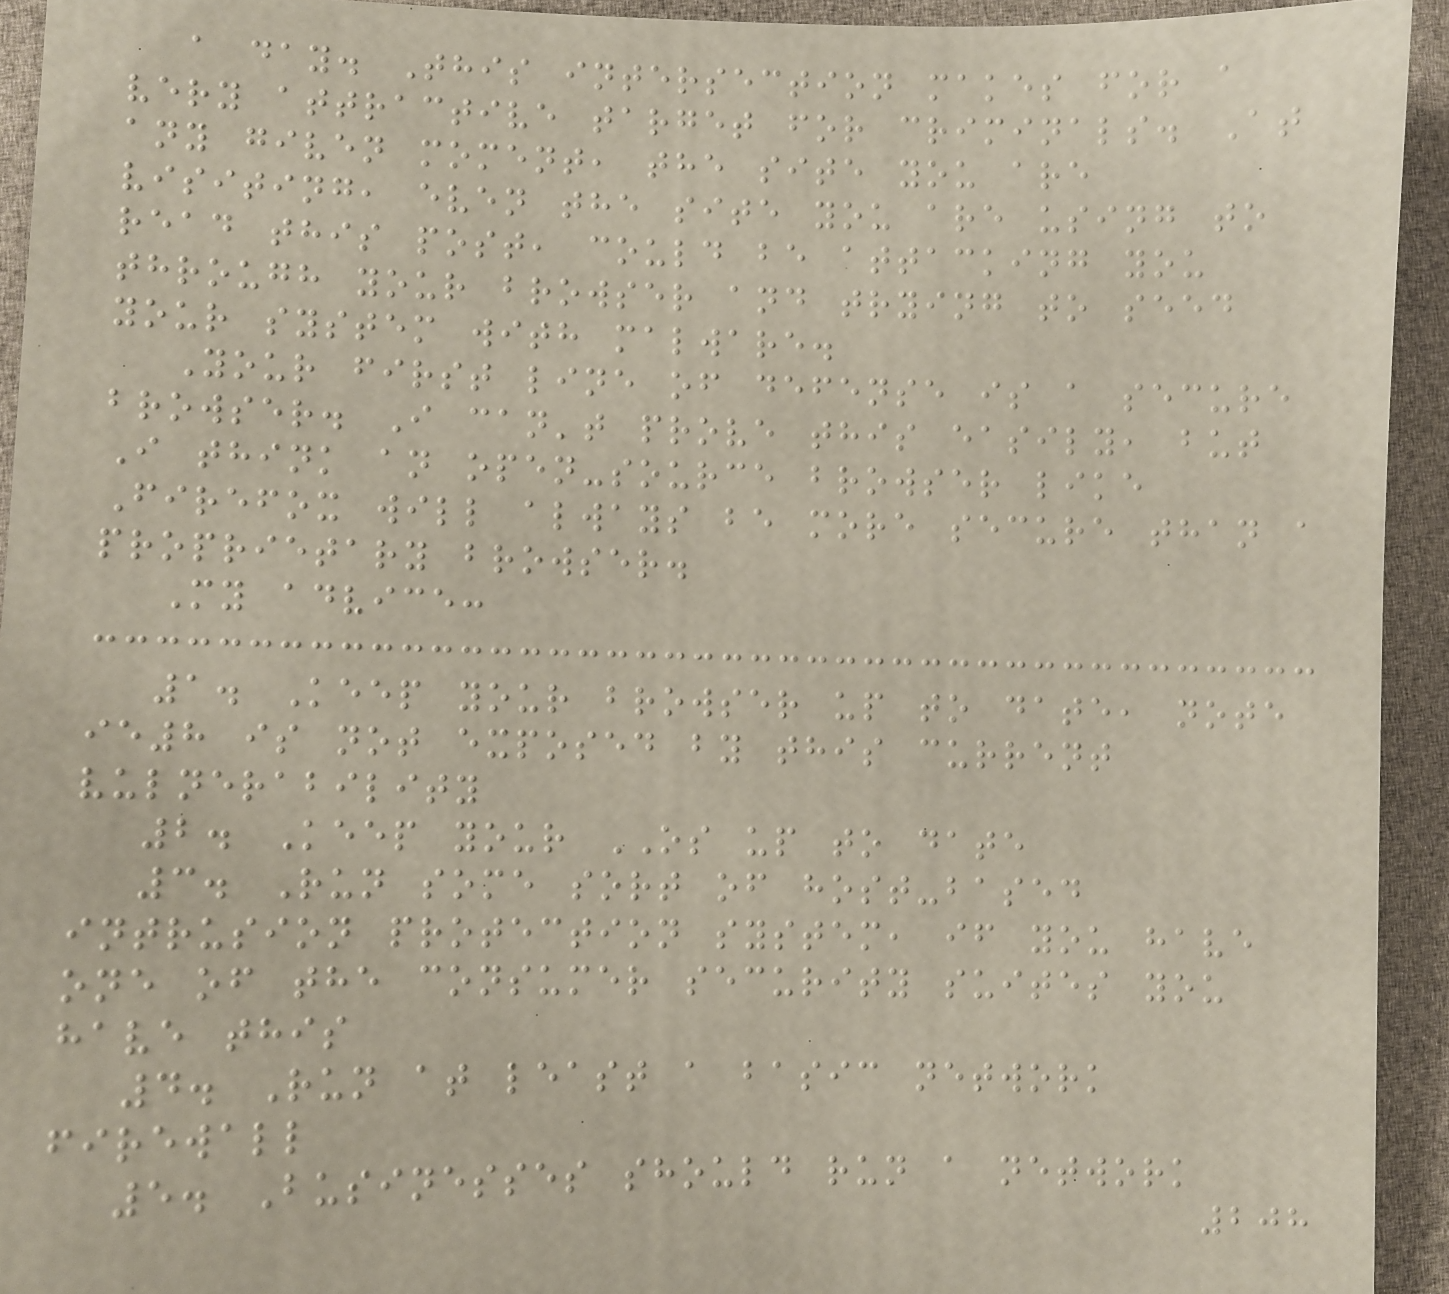a day. This intersection makes for a
very attractive target for criminals. At
any given moment, the site you are
visiting, even the site you are using to
read this post, could be attacking you
through your browser and trying to seed
your system with malware.
Your first line of defense is a secure
browser. I can't prove this easily, but
I think an open-source browser like
Firefox will always be more secure than a
proprietary browser.
My advice:
1. Keep your browser up to date, note
ie8 is not exposed by this current
vulnerability
2. Keep your OS up to date
3. Run some sort of host-based
intrusion protection system, if you have
one of the consumer security suites you
have this
4. Run at least a basic network
firewall
5. Businesses should run a network
208
